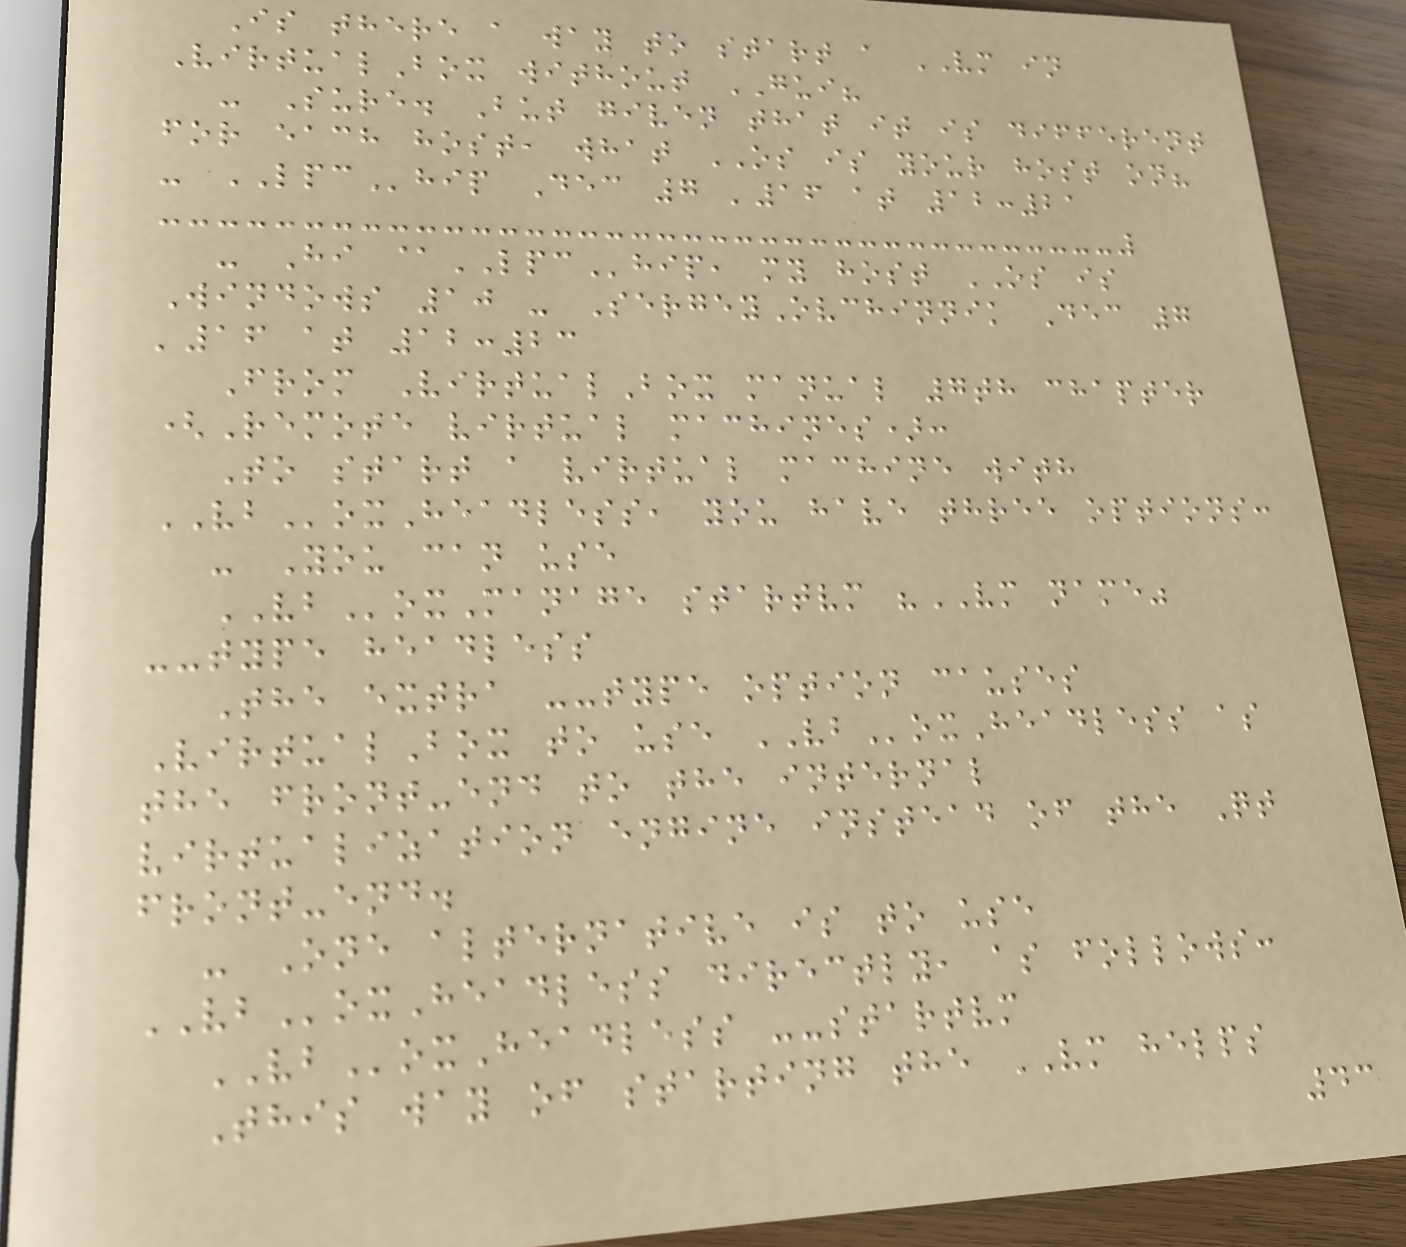Is there a way to start a VM in
VirtualBox without GUI?
- Sure. But given that it is different
for each host, what OS is your host on?
- LPChip Dec 7 '16 at 12:21
- Hi @LPChip, my host OS is
Windows 10 - SergeyOvchinnik Dec 7
'16 at 12:23
From VirtualBox manual 7th chapter
(Remote virtual machines):
To start a virtual machine with
VBoxHeadless, you have three options:
- You can use
VBoxManage startvm "VM name"
--type headless
The extra --type option causes
VirtualBox to use VBoxHeadless as
the front-end to the internal
virtualization engine instead of the Qt
front-end.
- One alternative is to use
VBoxHeadless directly, as follows:
VBoxHeadless --startvm
This way of starting the VM helps
43
